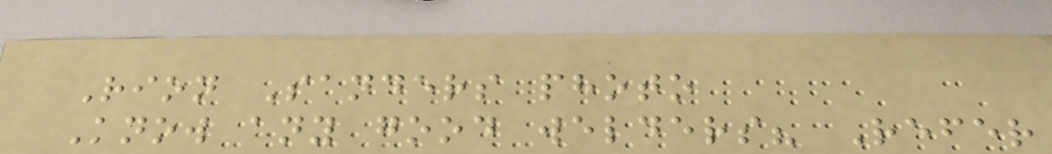Rion Sanders photo
Know any good welders? Refer
